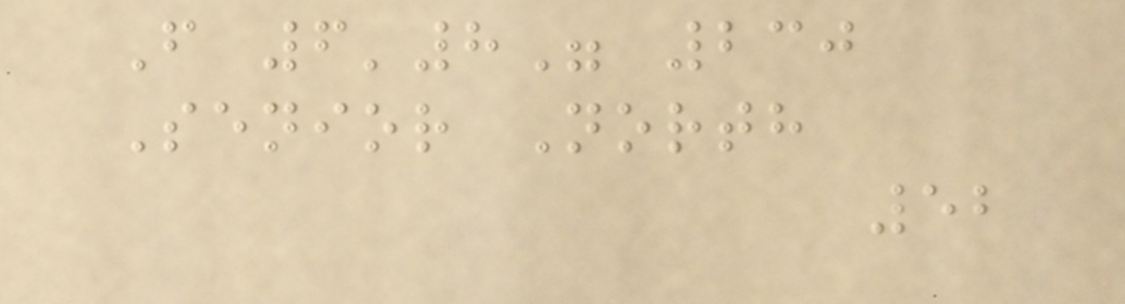F 6'8" 230
Senior North
52
